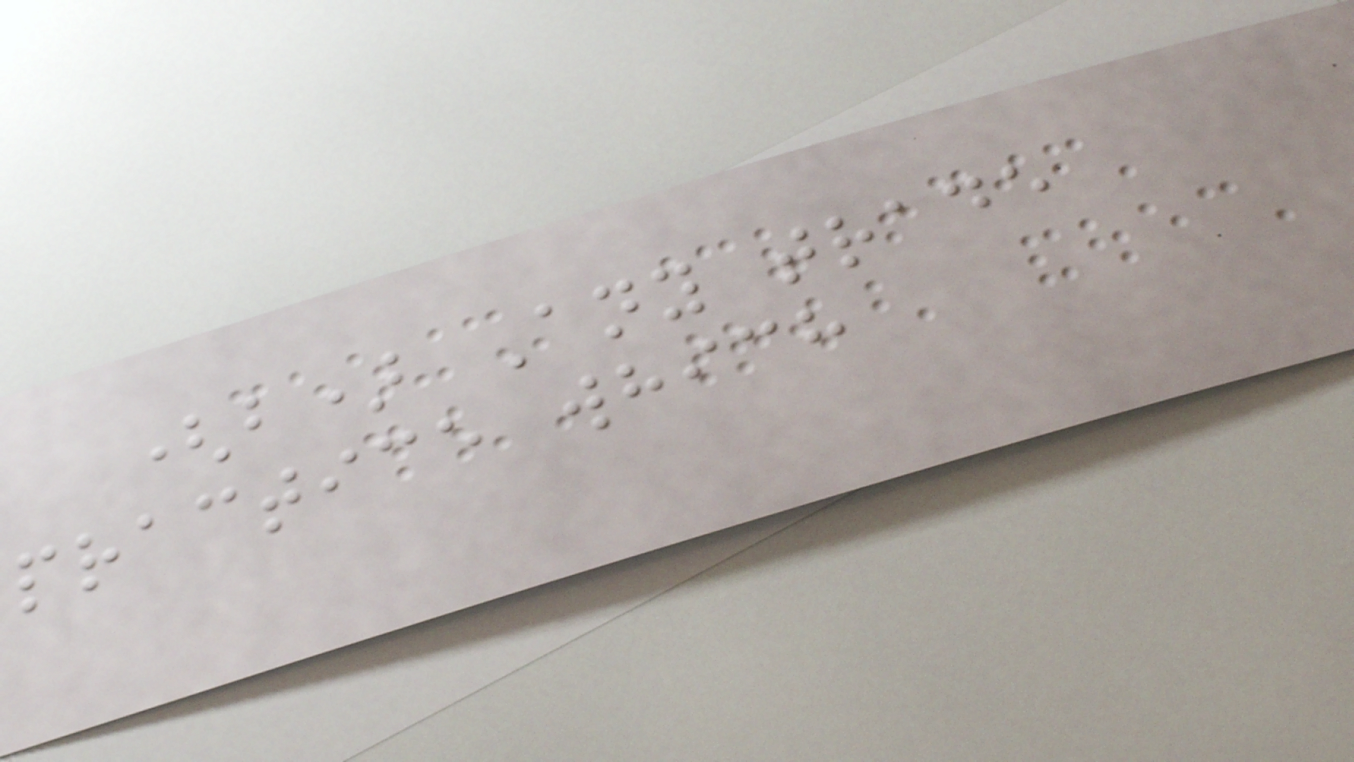(b) Any trade
practice which
